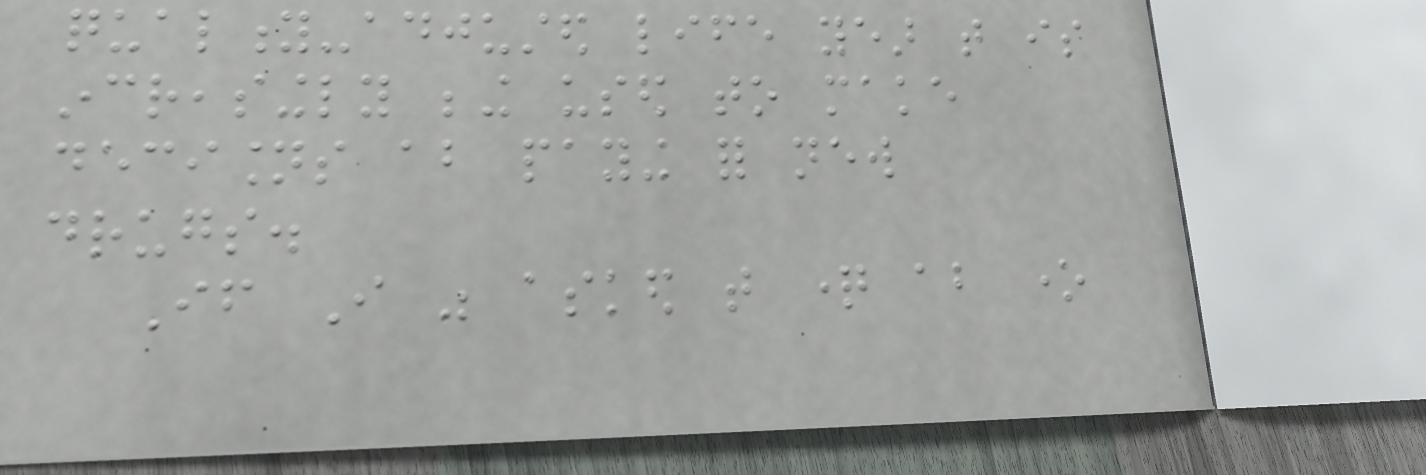quality-adjusted life year that is
increasingly being used to make
decisions about paying for new
drugs.
If I was asked that question about one
